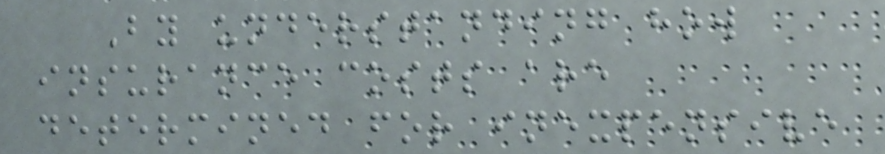By understanding how
insurance costs are
determined for inexpensive
